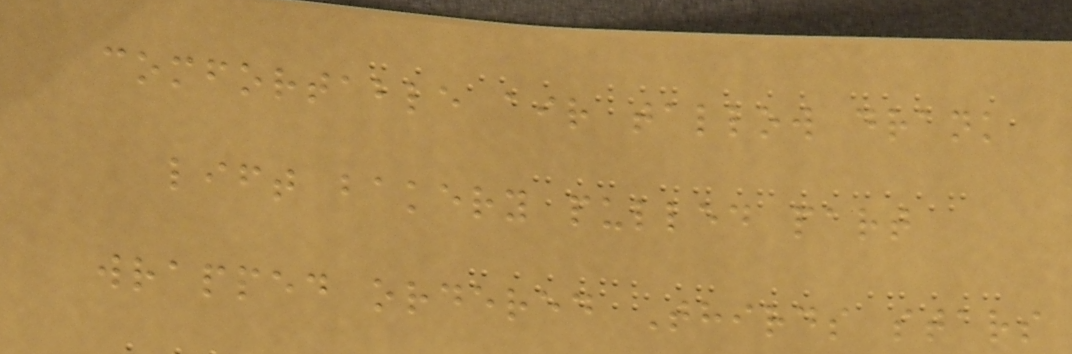comfortable air tallow drank
lift bakery pulled part
wrapped ordered Thirds stars
